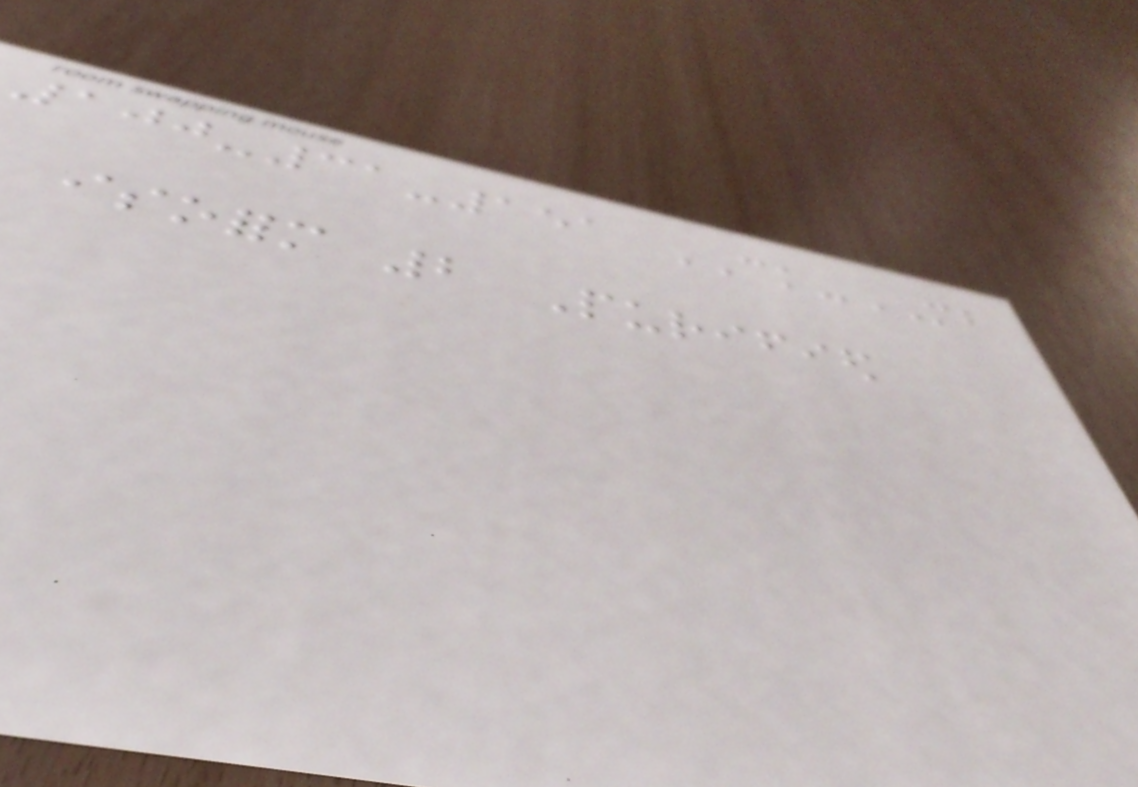100-31-151 CK-MB
isoform 2 Purified
